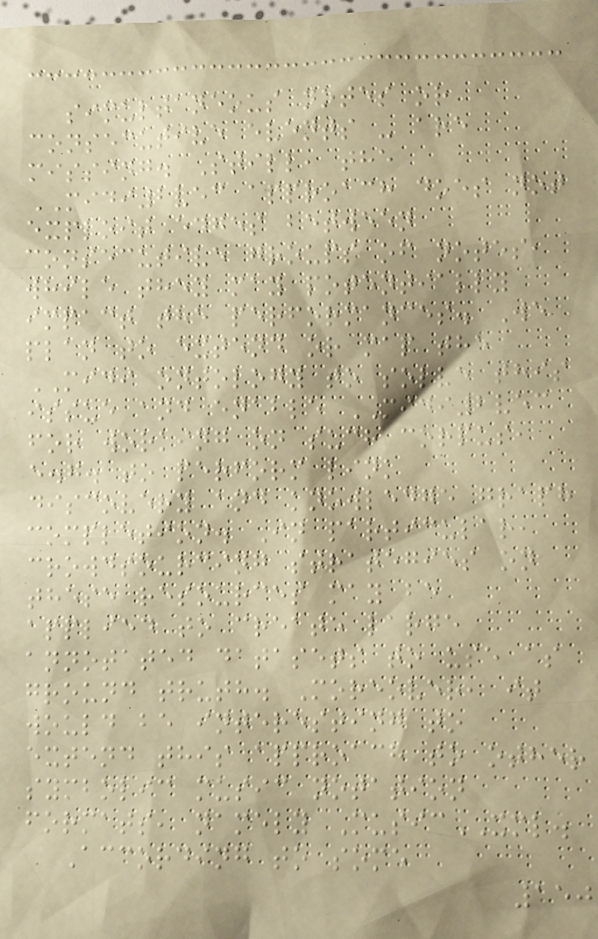simultaneous notes or
consecutive events - are
missing. Still, the
MIDI2vec approach does not
exploit edges between
consecutive groups of notes,
while they may potentially
impact the performances. We
plan to extend or map the
MIDI ontology to solve this
issue and enable MIDI2vec
for working on such corpus,
e.g. to perform link
discovery and knowledge graph
completion. In particular,
crowdsourcing strategies on
these resources may be
applied to create large
annotated datasets to use as
ground truth. Moreover, it
would be interesting to
extend this approach to other
symbolic music notation
formats, namely MusicXML.
According to some
150
